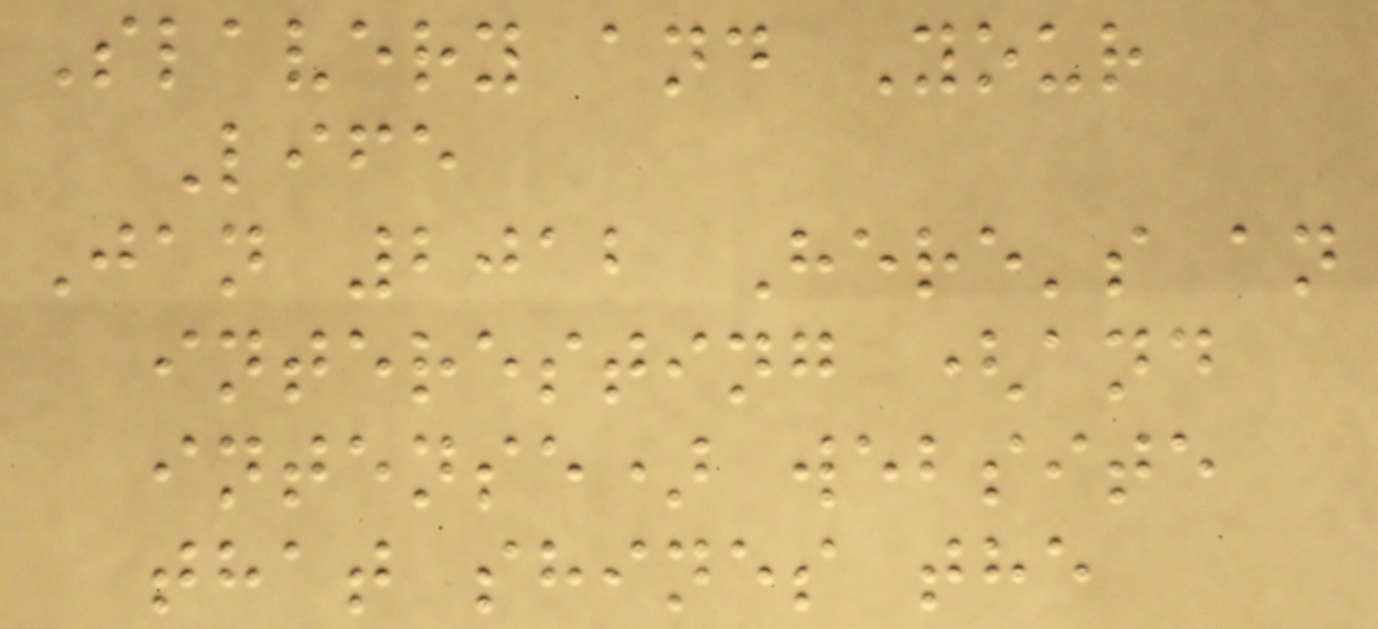Slavery and Your
Life
Jan 2012 Here's an
interesting (and
intense) website
that shines the
